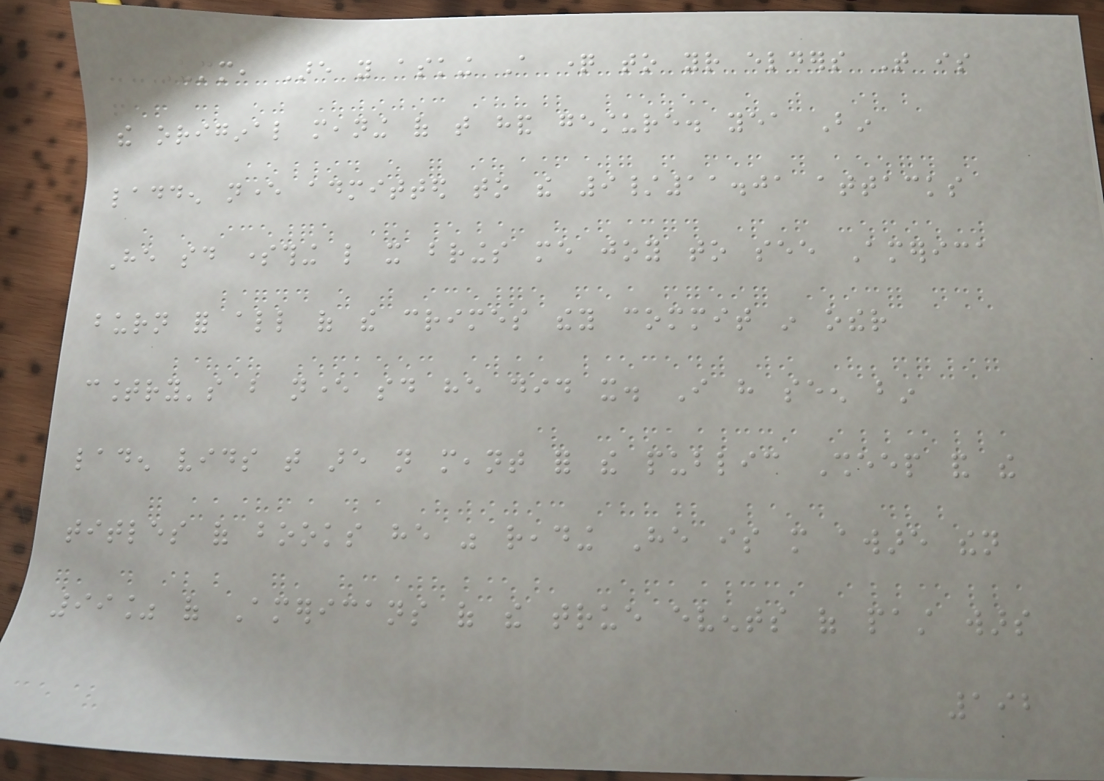Umm, Are you asking A question to your elders That is
the original meaning of that hand gesture. yea Bin
ladden never admitted to the 9/11.01 attacks
He said something like it brings me joy to see America
burn for all of the crimes they commit in other
country's but never said he did it. I have seen bin
laden vids that are not meant for the public Sheep and the
titles of books he was reading He is more aware then
99% of Americans of the true events of past wars
192
